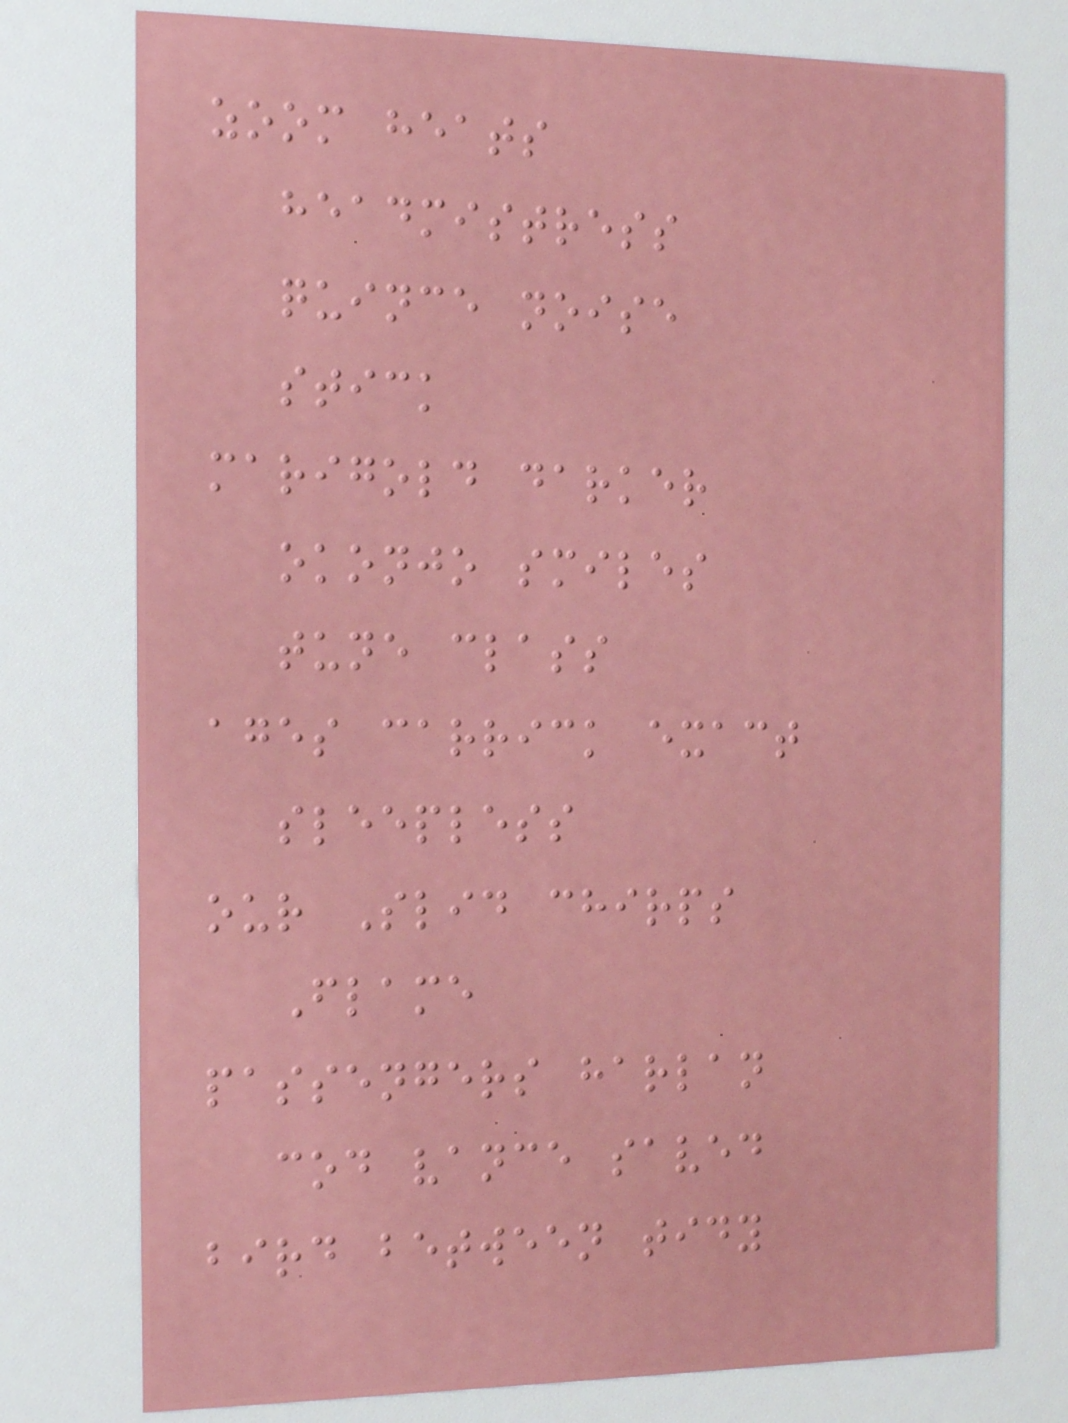zoom heats
headmistress
quince noise
stick
marigold darker
okonjo smiles
tune class
ages carrick exact
sleepless
our Slid chirps
Flame
passengers harlan
cod vance saved
bird between tidy
